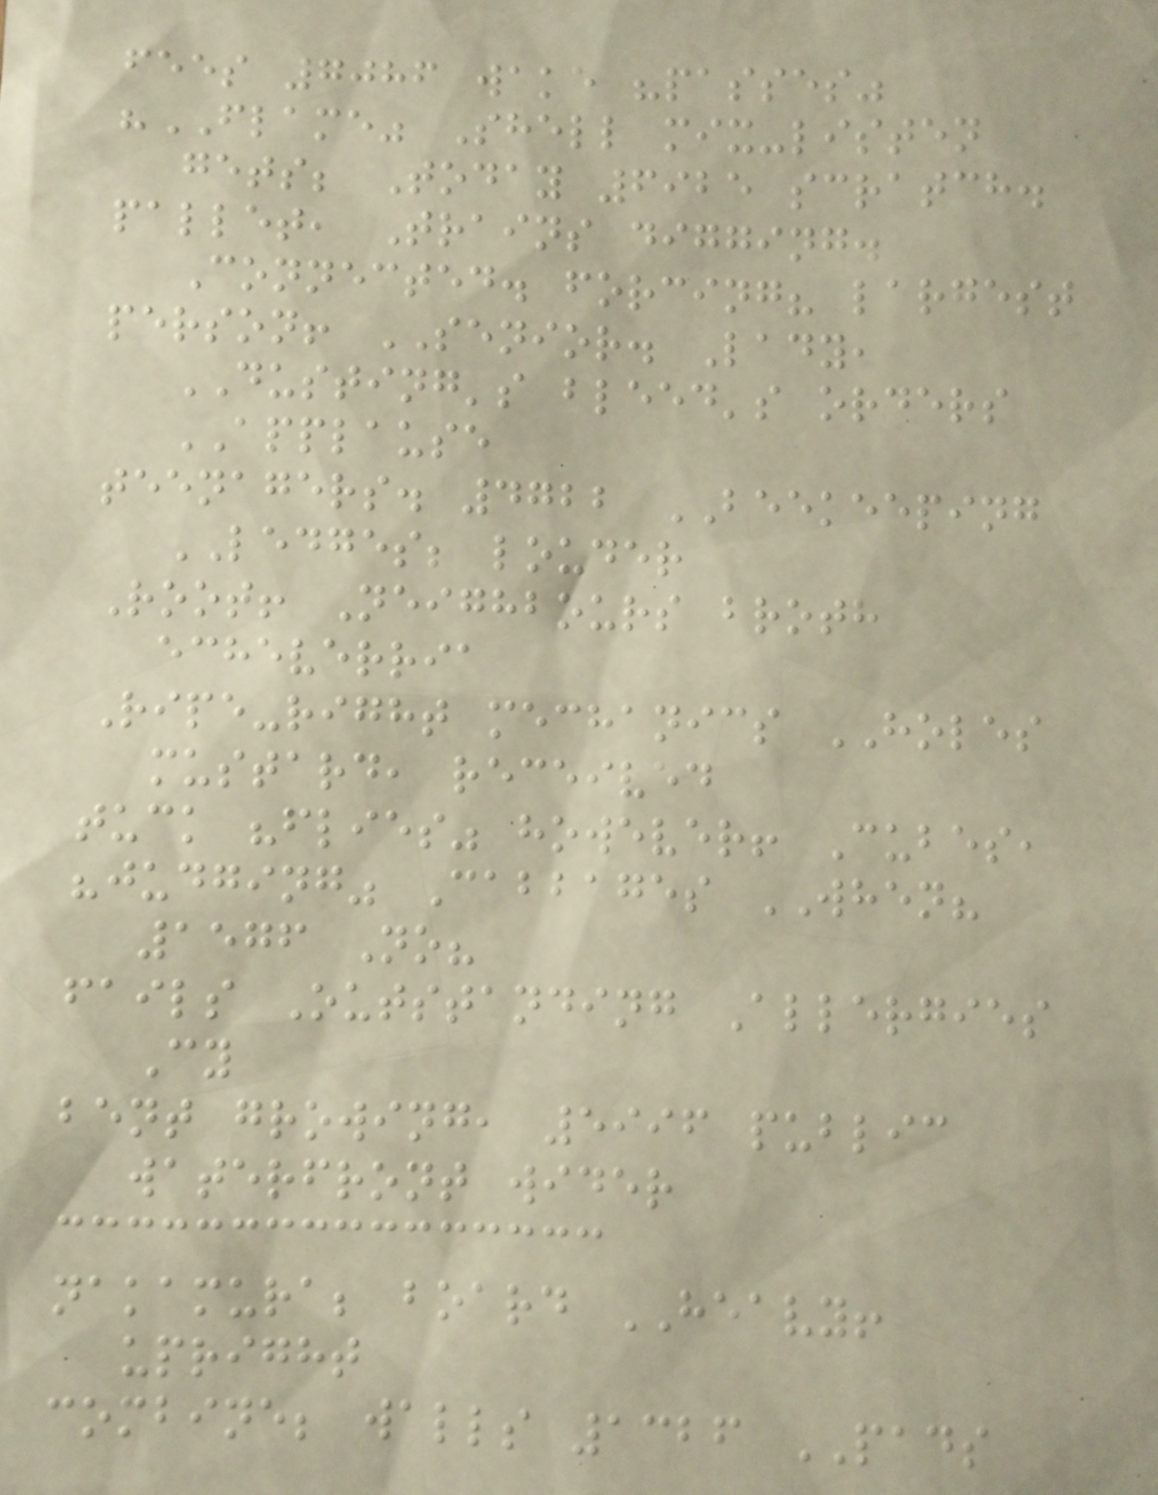fees 7086 wake "passes"
"FLAME" Shell mix-listen
gets; Today 6925 scratch.
pallet, Trains digging.
Connected. forcing? largest
person! SENIOR. Lady,
DUSTING's bleed's orders
APPLAUSE
teenagers. 4722 BEEKEEPING
LEDGES; louder
Root! Neighbours broth
echeverria
Ripe-right mechanics HOLES
mustard, received
tuck "flies" however! Cubes,
"judging" Cabbages WHEN?
1576 No?
fails Outstanding Allergies
Cy
bent growing, 5996 public
waterfront wider
nakamura; board HEAVY!
upright
combine; walls 1326 PADS
